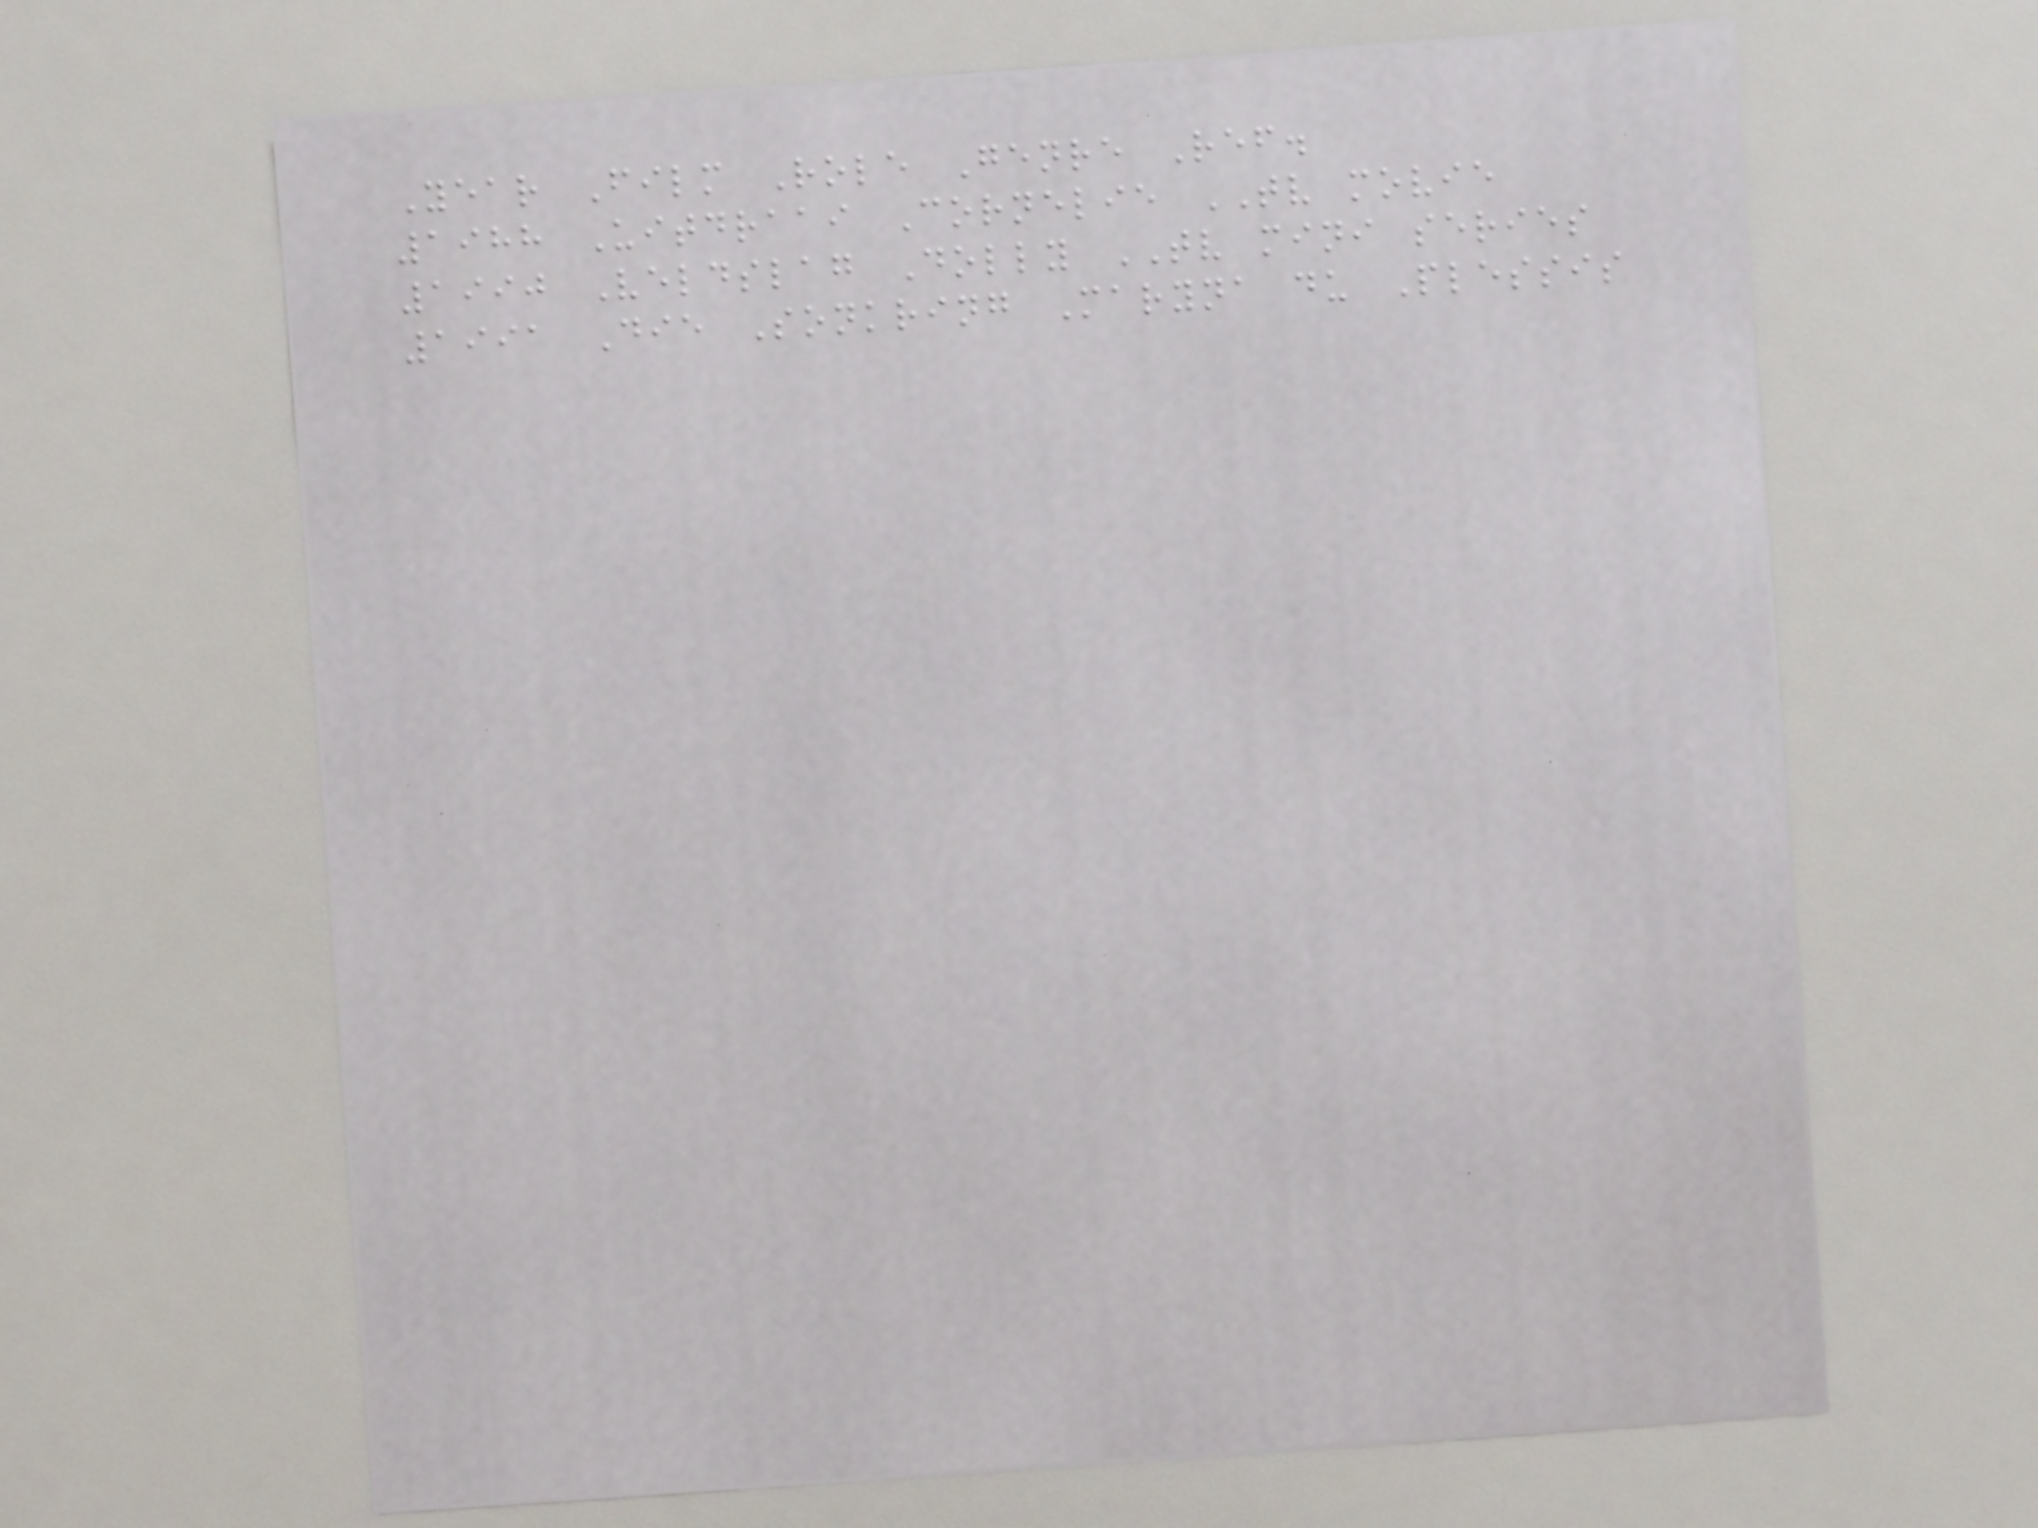Year Film Role Genre Ref.
1988 Uitdraai Cornelie TV movie
1990 Veldslag Dolly TV mini series
1991 Die Sonkring Maryna du Plessis
